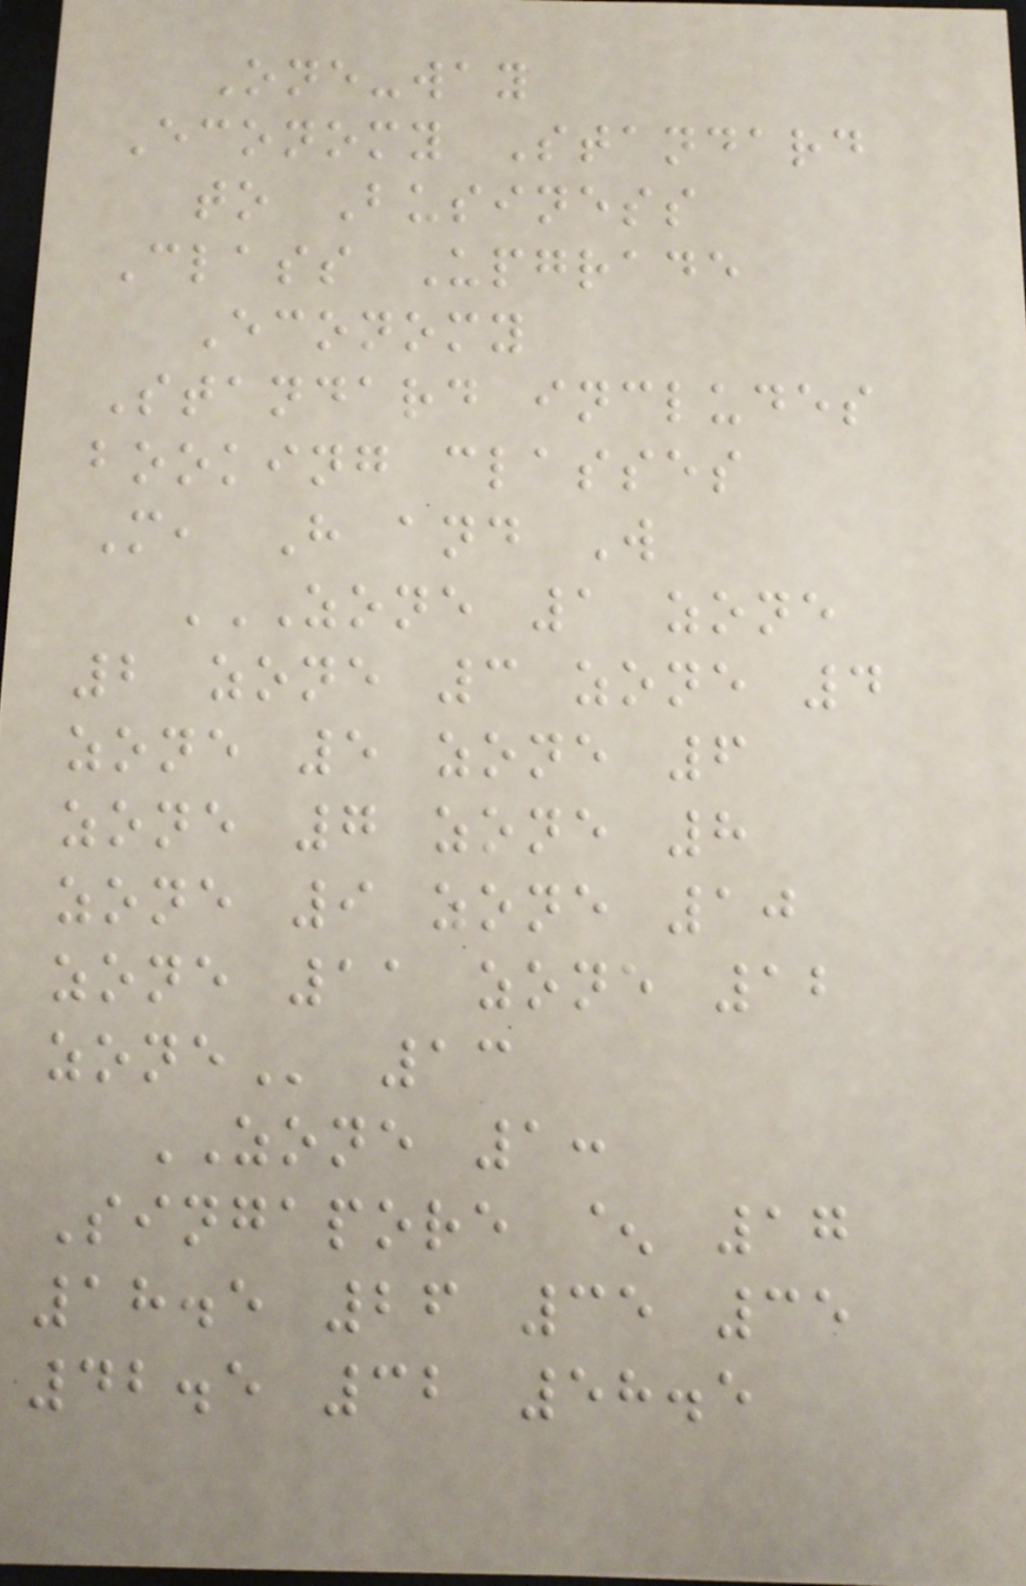One-way
Economy Standard
to Business
Class Upgrade
Economy
Standard includes
booking classes
M, H and W
ZONE 1 ZONE
2 ZONE 3 ZONE 4
ZONE 5 ZONE 6
ZONE 7 ZONE 8
ZONE 9 ZONE 10
ZONE 11 ZONE 12
ZONE 13
ZONE 1:
Singapore ^ 17
18.5 26 35 35
42.5 32 58.5
